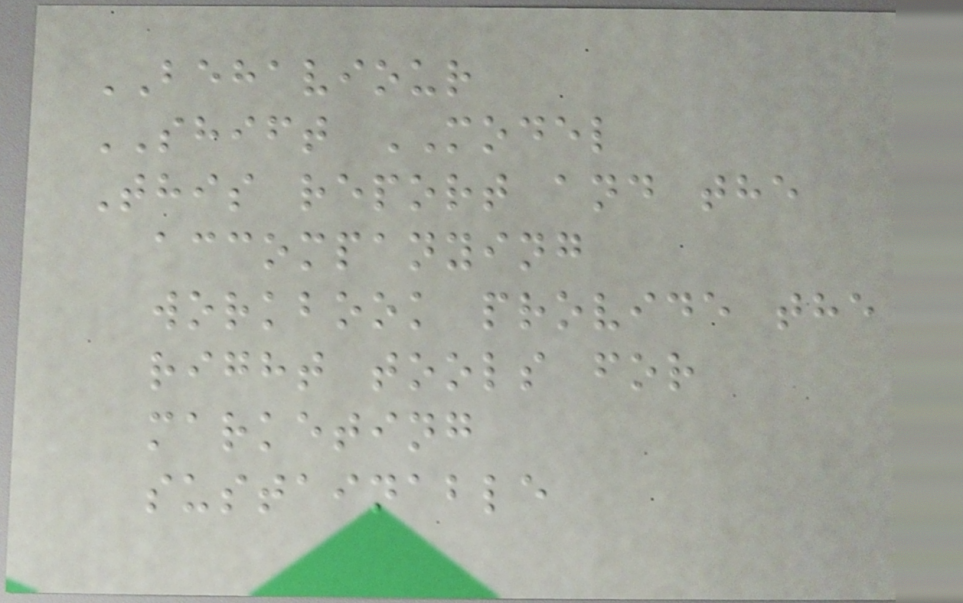BEHAVIOUR
SHIFT MODEL
This report and the
accompanying
workbook provide the
right tools for
marketing
sustainable
